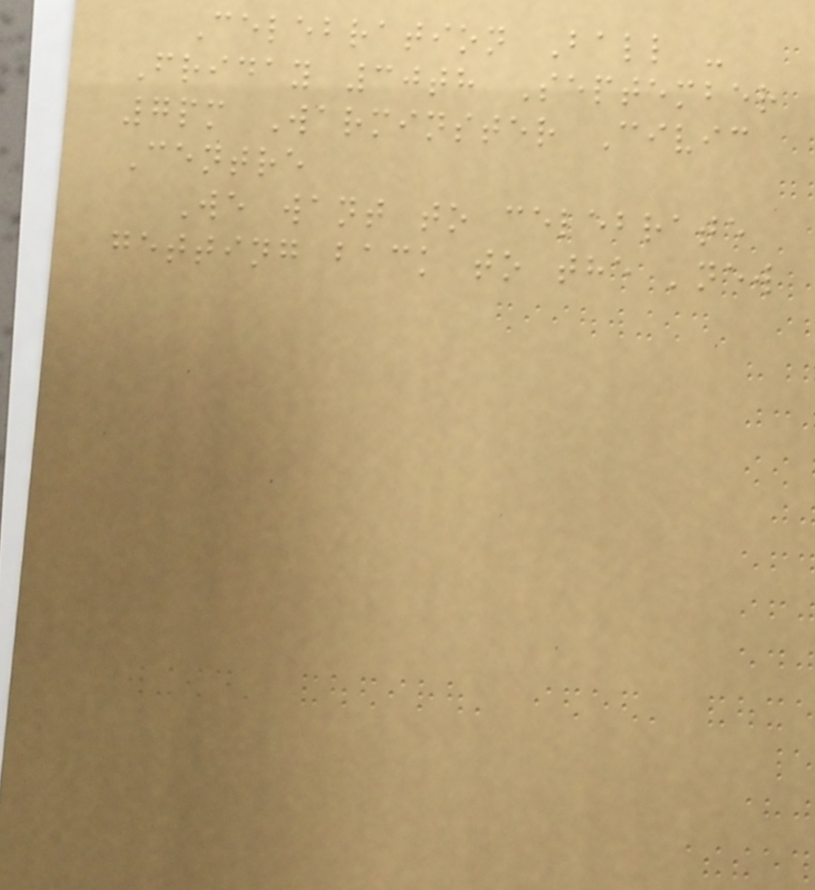Celebration Ball -
Friday 30th September
7pm Warminster Civic
Centre
We want to celebrate
getting back to the 'new
